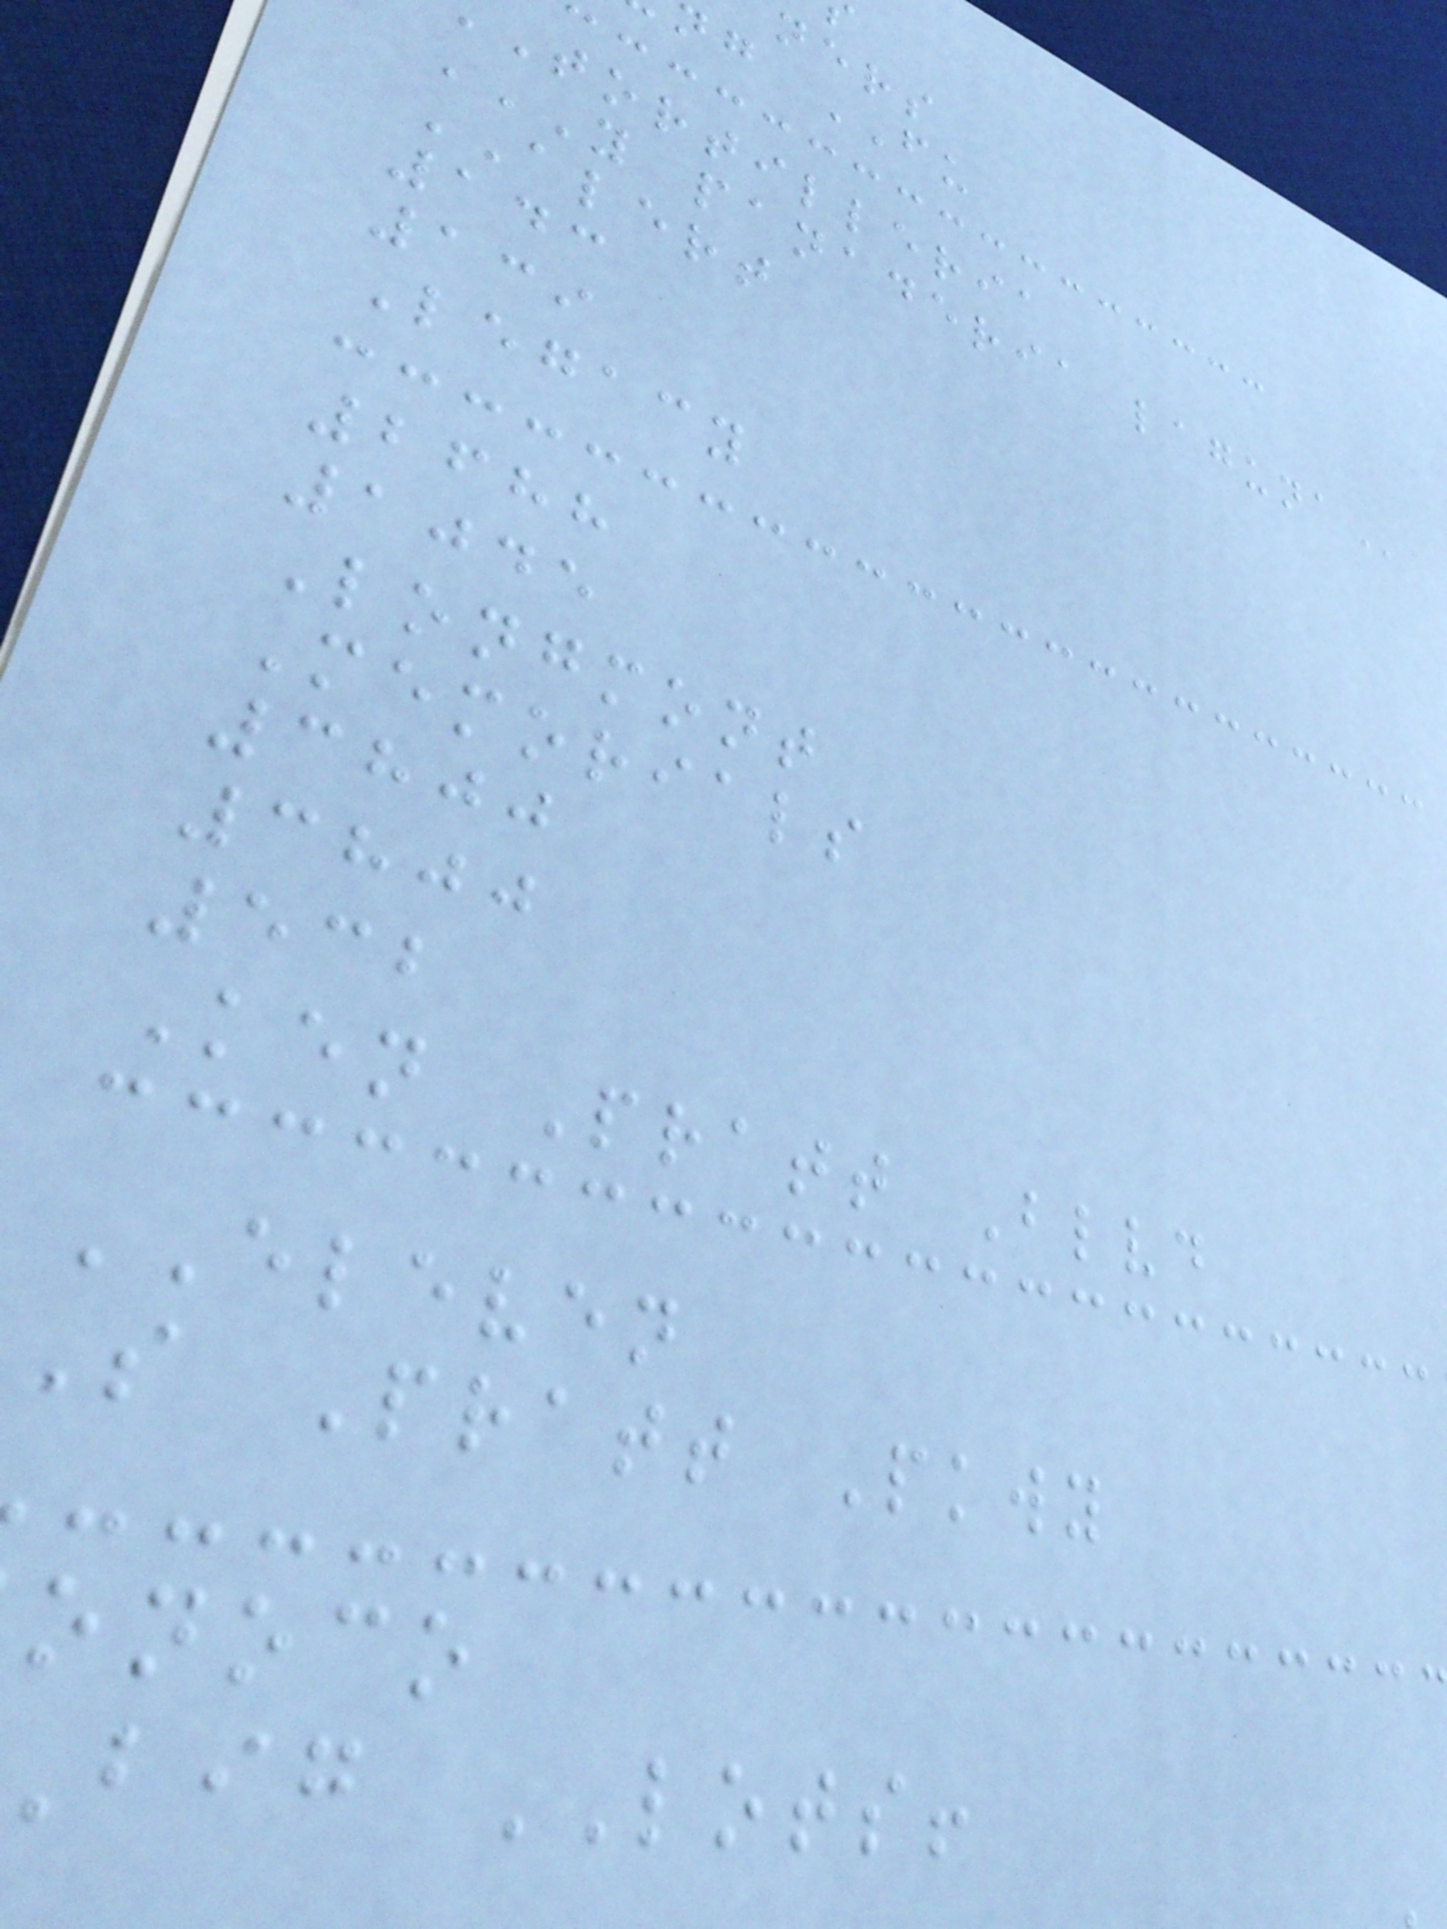ners
g FU
tortilleria
Y PANADERIA LAGUNA
ALERT
143
139
Legacy
2688
1045
Longmont
Memorials
3800
3800
532
Ken Pratt Blvd
ELEVEN
S Pratt Pkwy
onoco
big LOTS!
